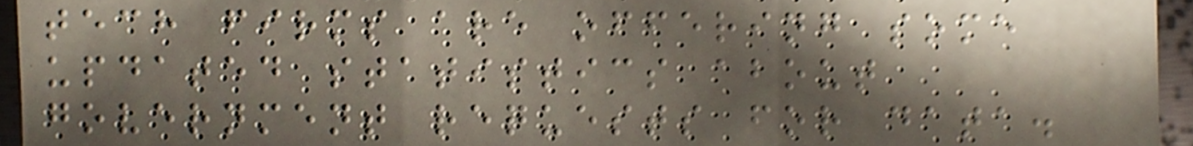tech firms are offering some
updated statistics about
government requests for data.
